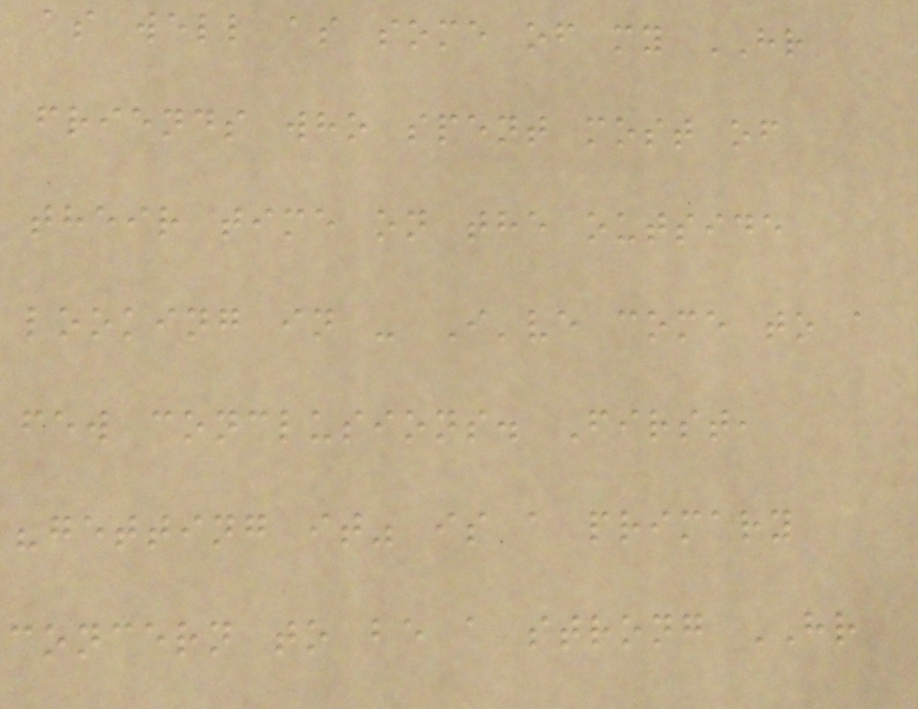as well as some of my HR
friends who spent most of
their time on the outside
looking in - I've come to a
few conclusions. First,
"getting it" is a primary
concern to be a strong HR
